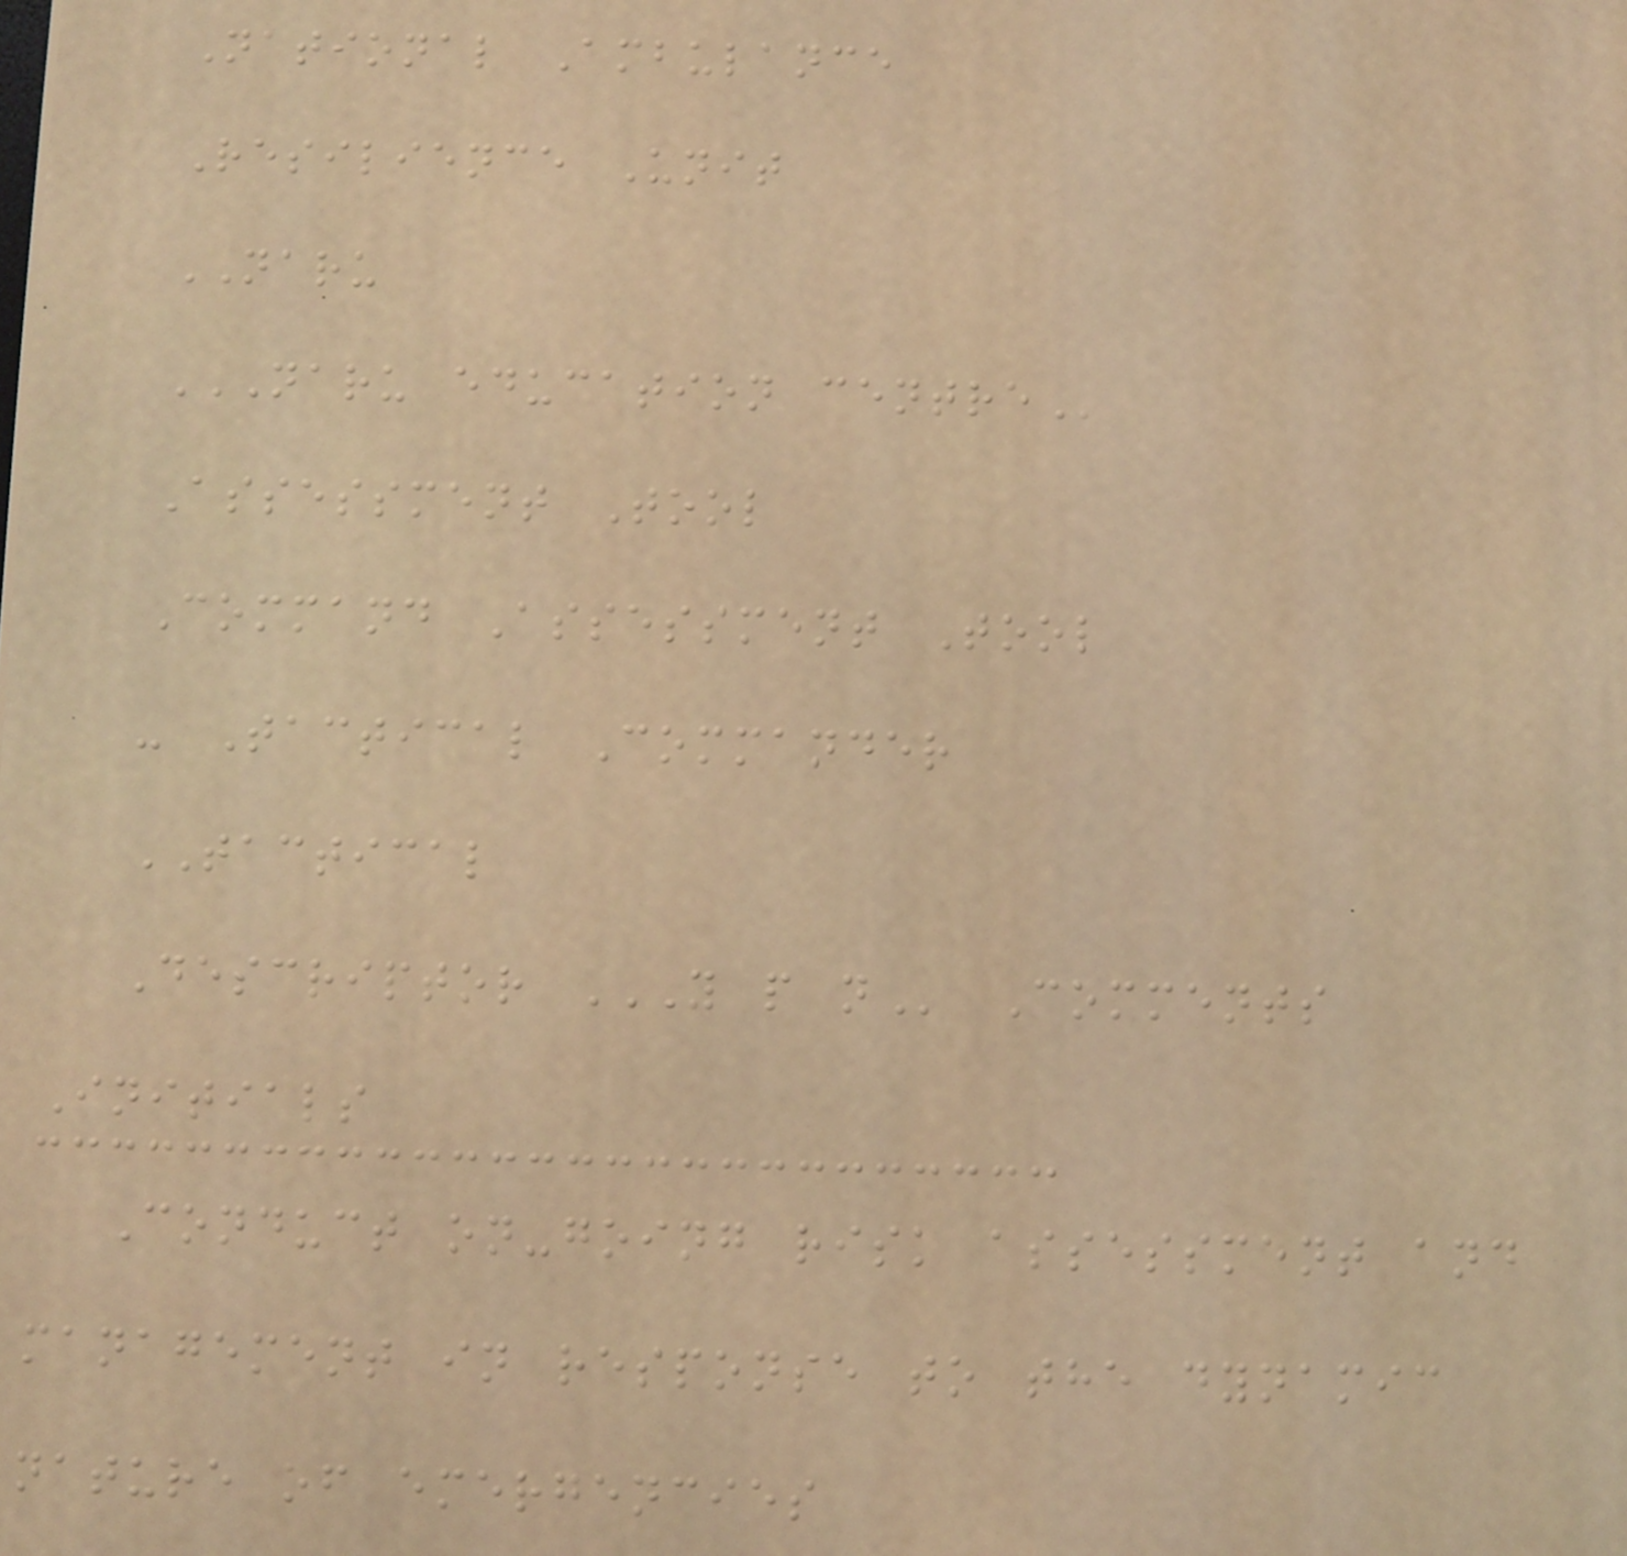National Ambulance
Resilience Unit
NARU
NARU EDUCATION CENTRE
Assessment Tool
Command Assessment Tool
- Tactical Commander
TACTICAL
Descriptor Y P N Comments
Initials
Conduct on-going risk assessment and
management in response to the dynamic
nature of emergencies
